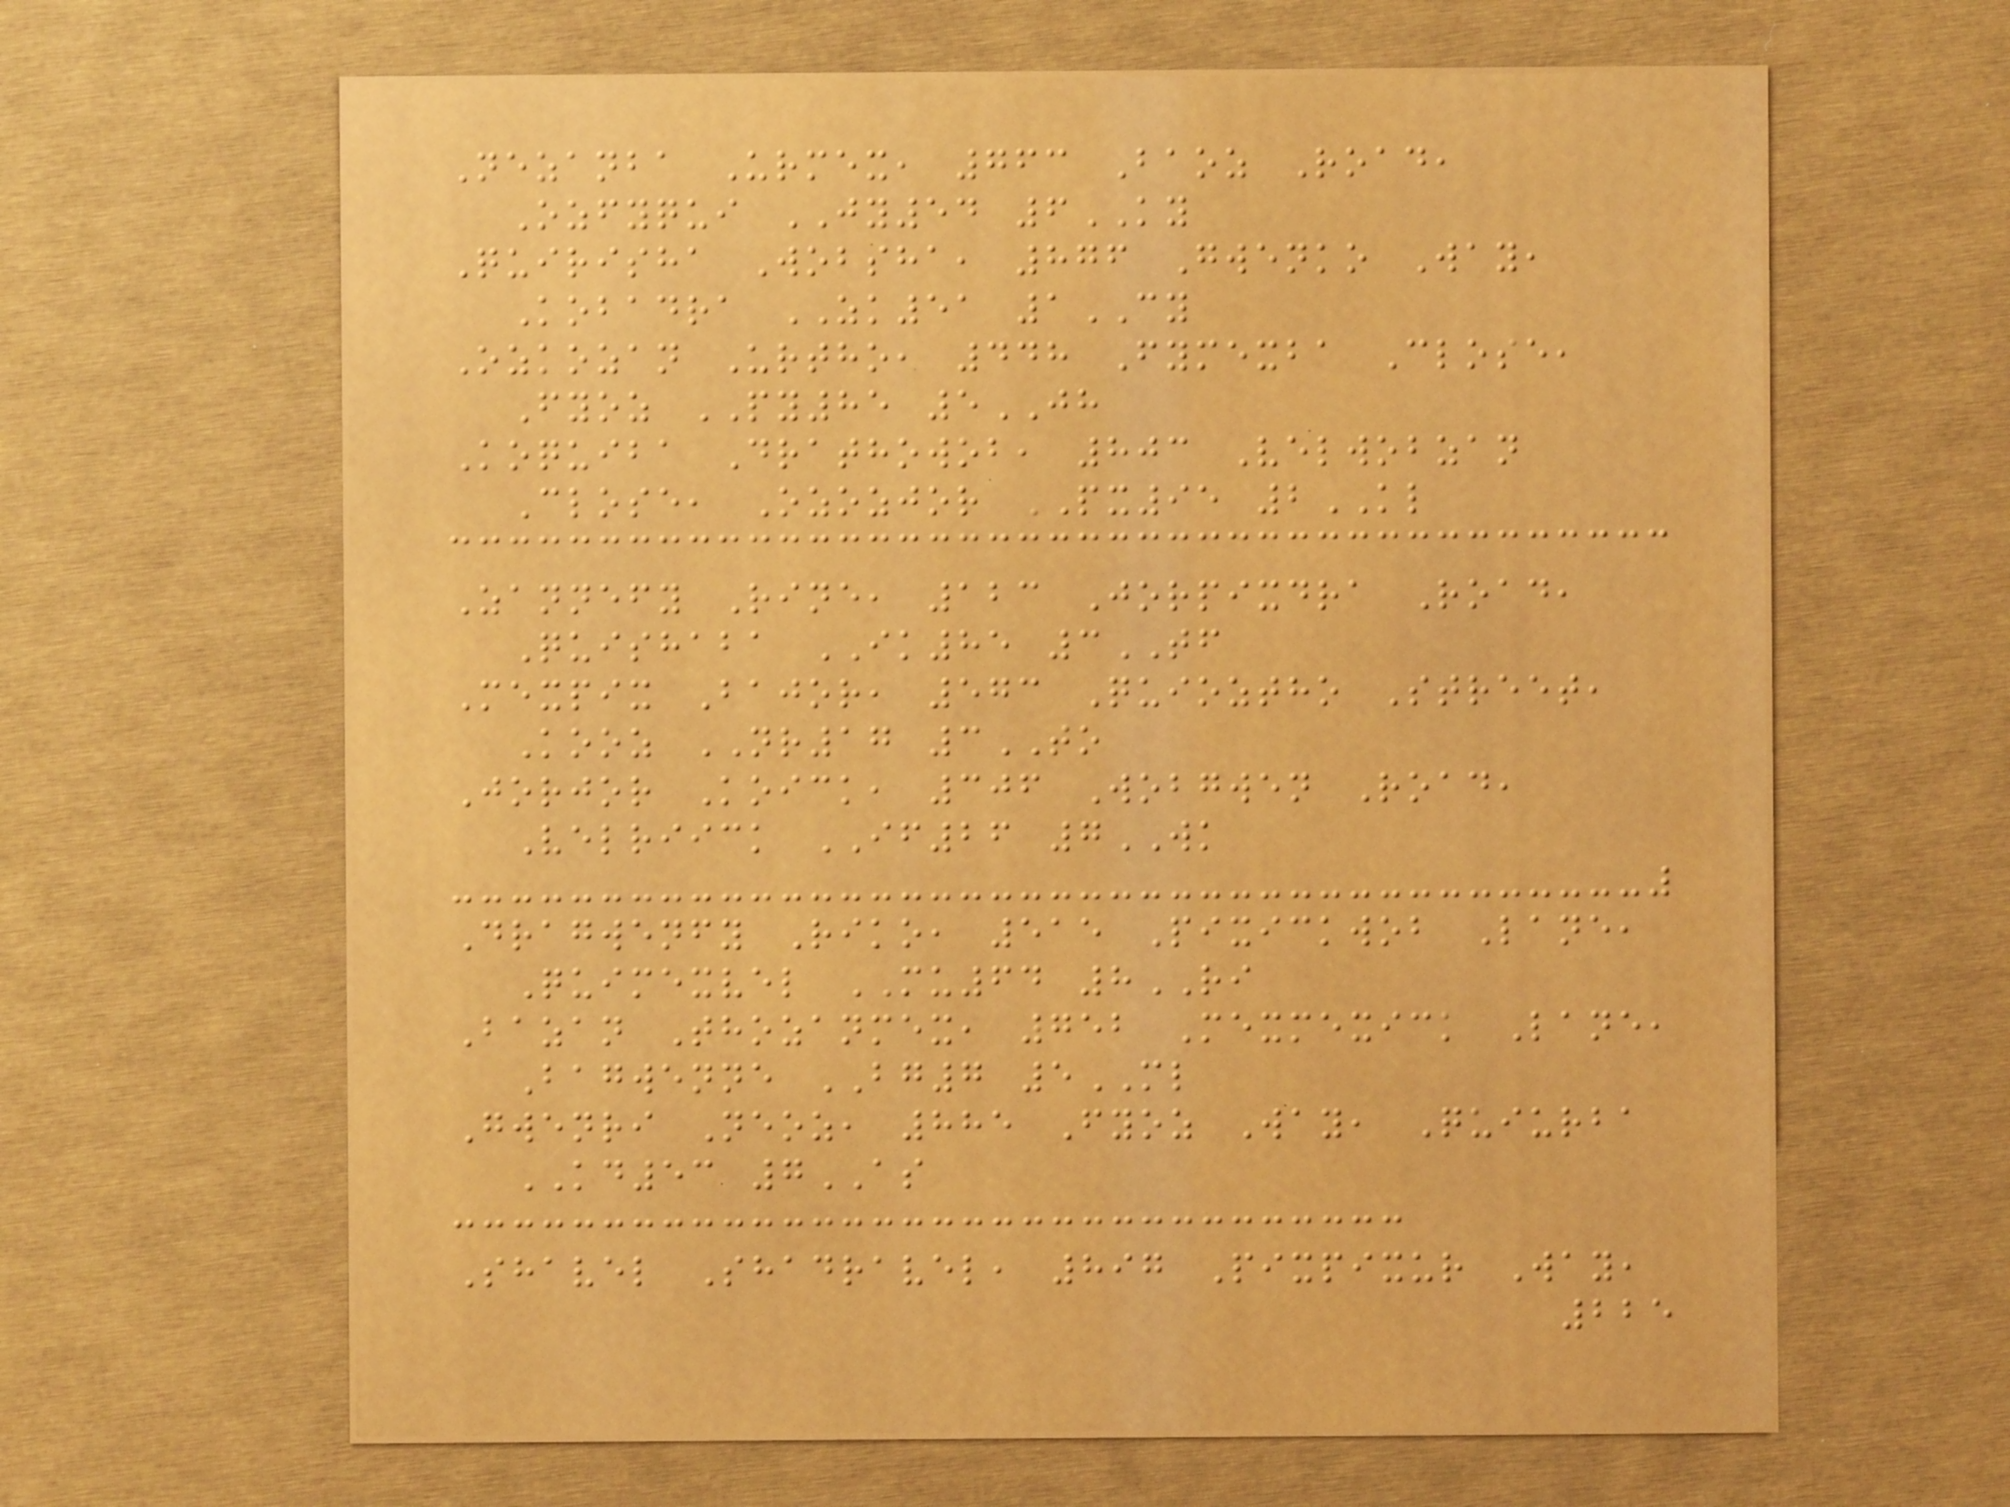Nezanba Urmex, 763 Baoz Road,
Ozfyqui JY54 6KY
Quirisha Wobsha, 876 Gwenko Way,
Kobadra ZK51 1CY
Ozkozan Urtho, 448 Fymexba Close,
Fyoz PY85 5JH
Koquiba Drathowob, 803 Velwobzan
Close, Ozozjor PX95 2KL
Zannefy Rine, 123 Jorpixdra Road,
Quishaba IK85 3TF
Mexpix Bajor, 573 Quioztho Street,
Kooz NR17 3TO
Jorjor Koick, 306 Wobgwen Road,
Velriick IF26 7WK
Dragwenfy Riko, 515 Pixickwob Lane,
Quimexvel MU64 8RI
Bazan Thozanmex, 752 Mexmexick Lane,
Bagwenne BG7 5ML
Gwenri Neoz, 885 Fyoz Way, Quiurba
KD53 7AS
Shavel Shadravel, 897 Pixpixur Way,
225
